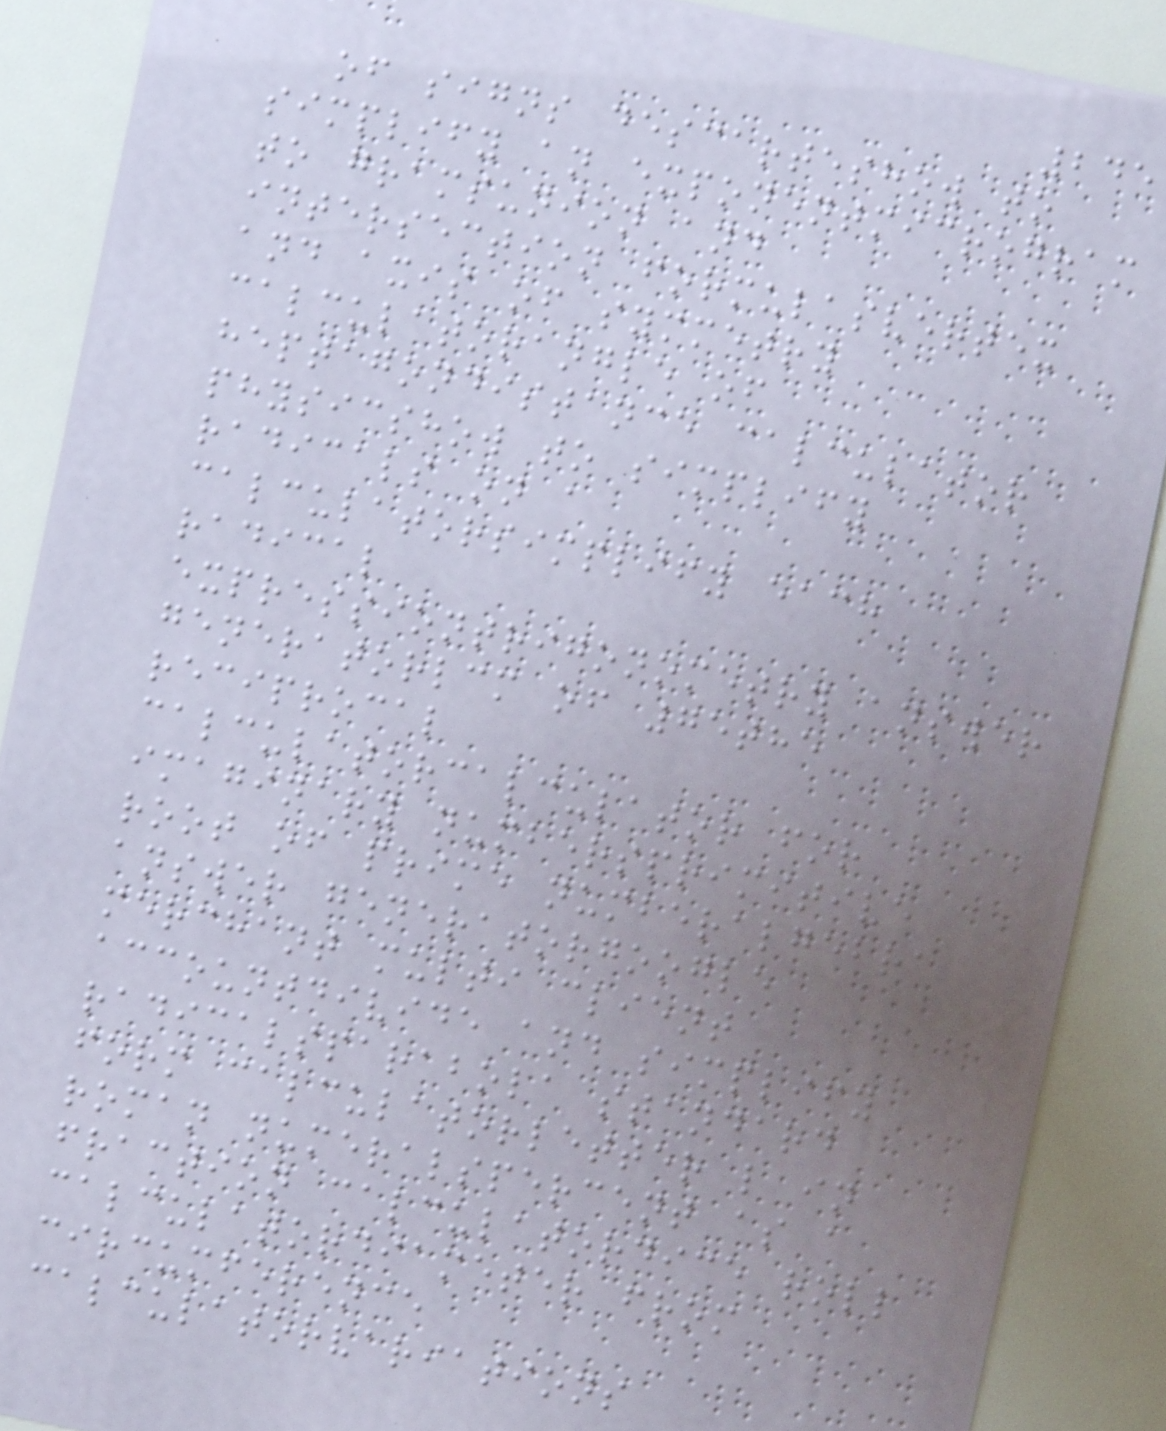245
of signs descarteshow to
simplify an exponentmicrogram
to gramsunion and
intersection formulasvertex
and axis of symmetry
calculatorangle of
heptagondistance calculator
physicshow to simplify
radicals on a
calculatorsimplify each
radical
expressiontrigonometry answer
generatorlcm of 75the
reciprocal
calculatorcalculator for
imaginary numbersprimitive
root of prime numberalgebra
answer generatorgoogle
merchant multi client
accountdivide and simplify
radicalsparabola standard
form calculatorletter l in
roman numeralspercent as a
fraction calculatordice roll
calculatordiameter from
circumference
calculatorvariations
